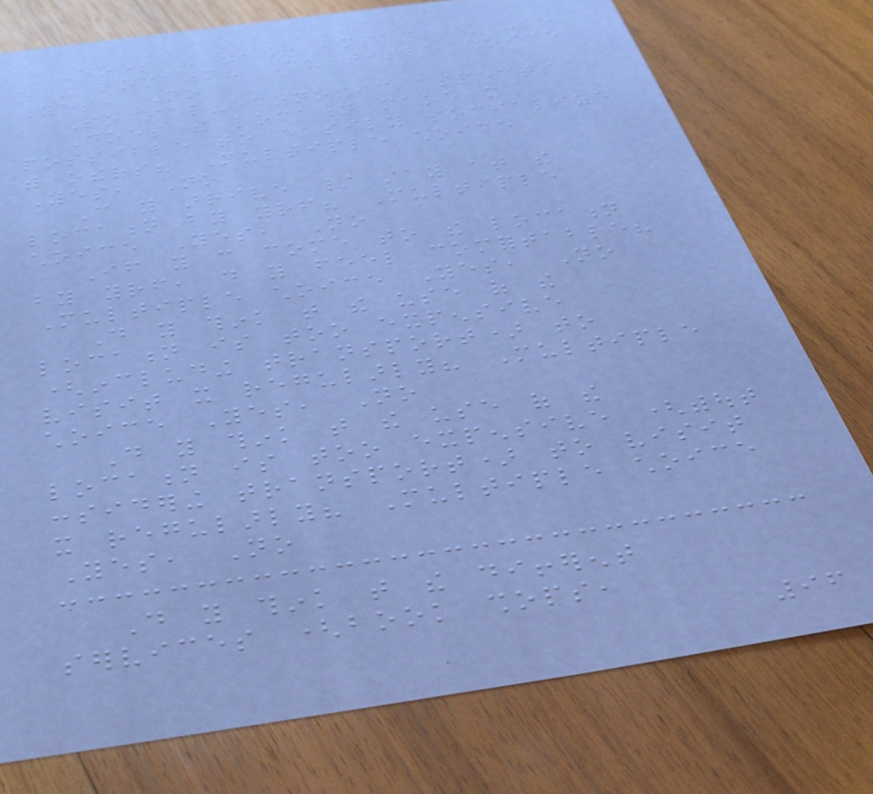Does the weather impact the use
of the location? Multiple choice
Yes, No
Social-economic aspects
Does the location make it
possible to easily socialize
with others? Multiple choice
Yes, No
Can you arrive / stay at the
location by yourself? Multiple
choice Yes, No
If you can come to the location
by yourself, do you feel comfortable?
Multiple choice Yes, No
Do you think that the use of the
location is too expensive
(including transport) to
visit it regularly? Multiple
choice Yes, No
Do you think that the use of the
location is too expensive (without
considering transport) to visit
it regularly? Multiple choice
Yes, No
Do you think that the different
services (book shops,
96
